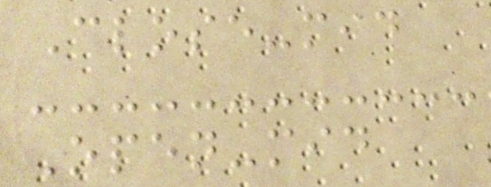Close-mid
Open-mid
